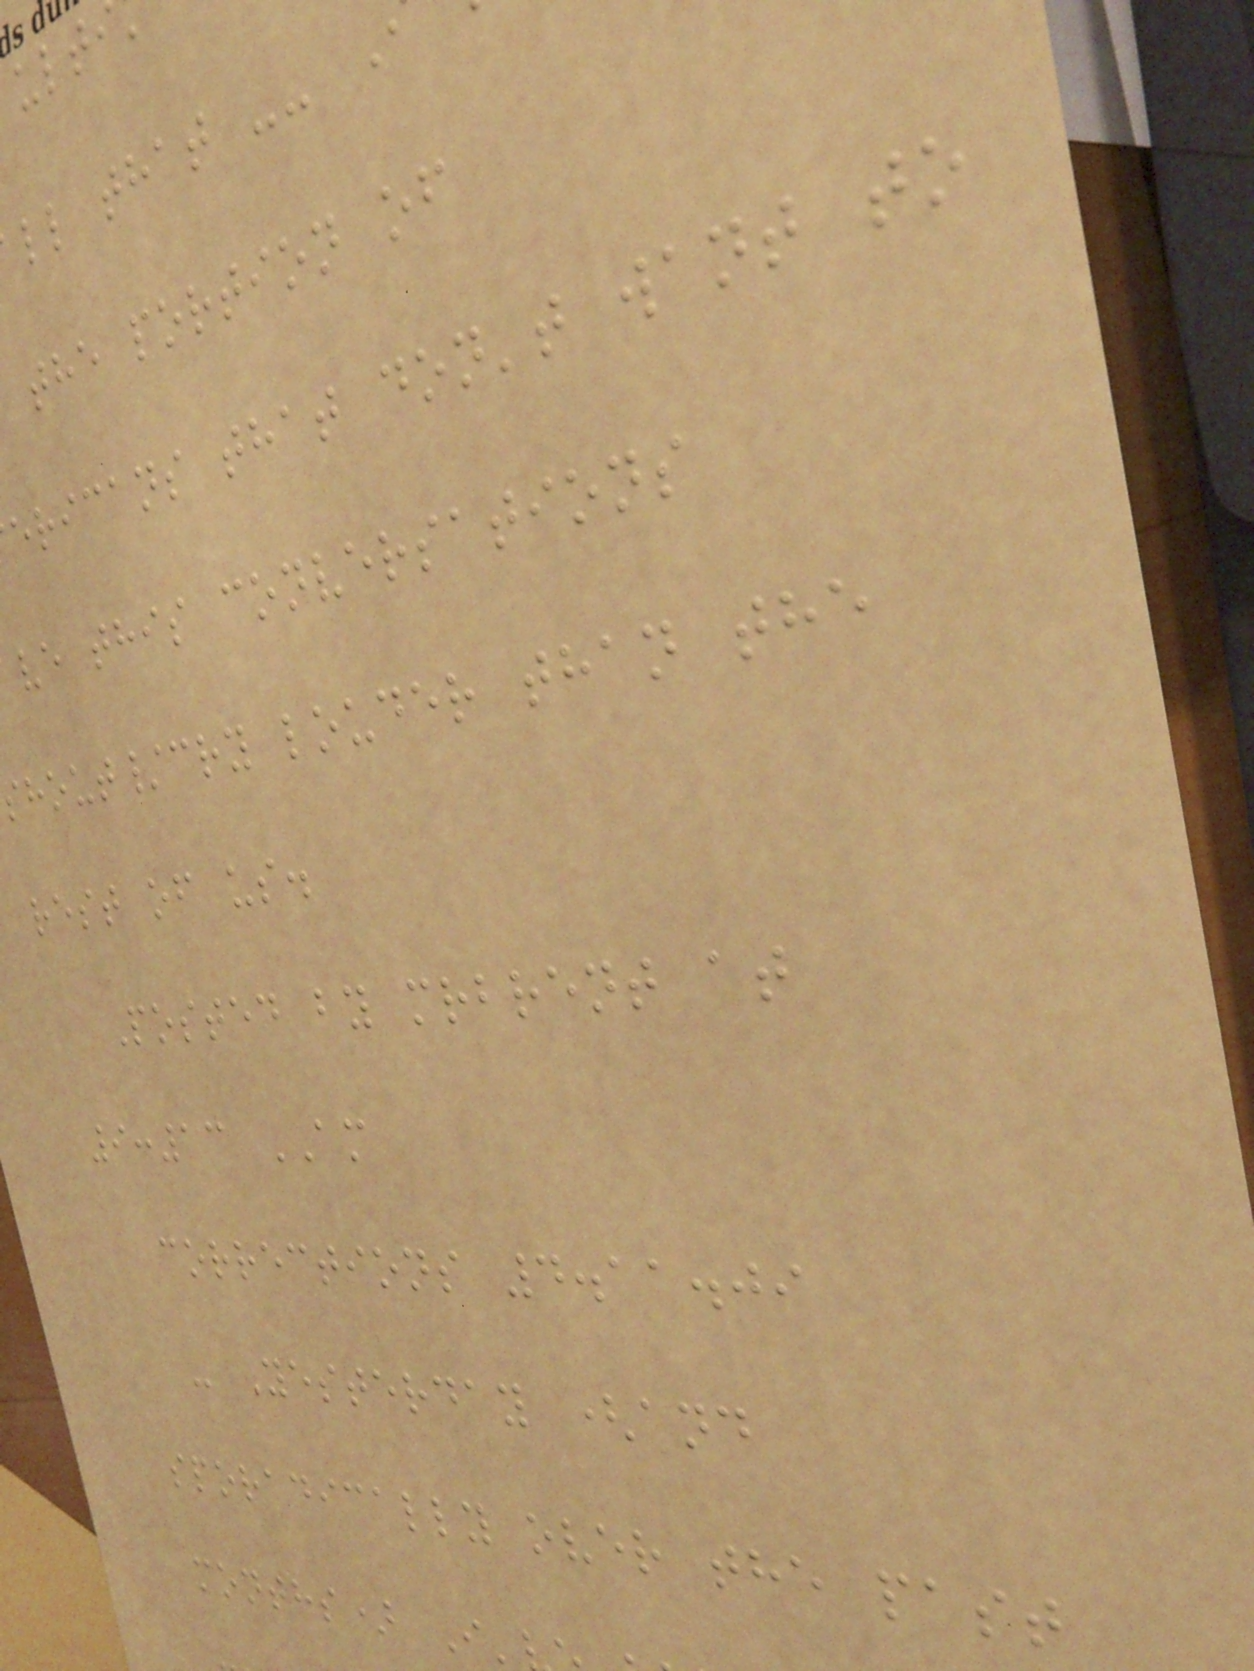ll that --
the portion of
ericans that don't want to
ve this conversations
shout/cry louder than the
rest of us.
Posted by mrbrent at
9:13 AM
corrections 4.11.09
- Yesterday (and
sporadically over the past
months) I'
